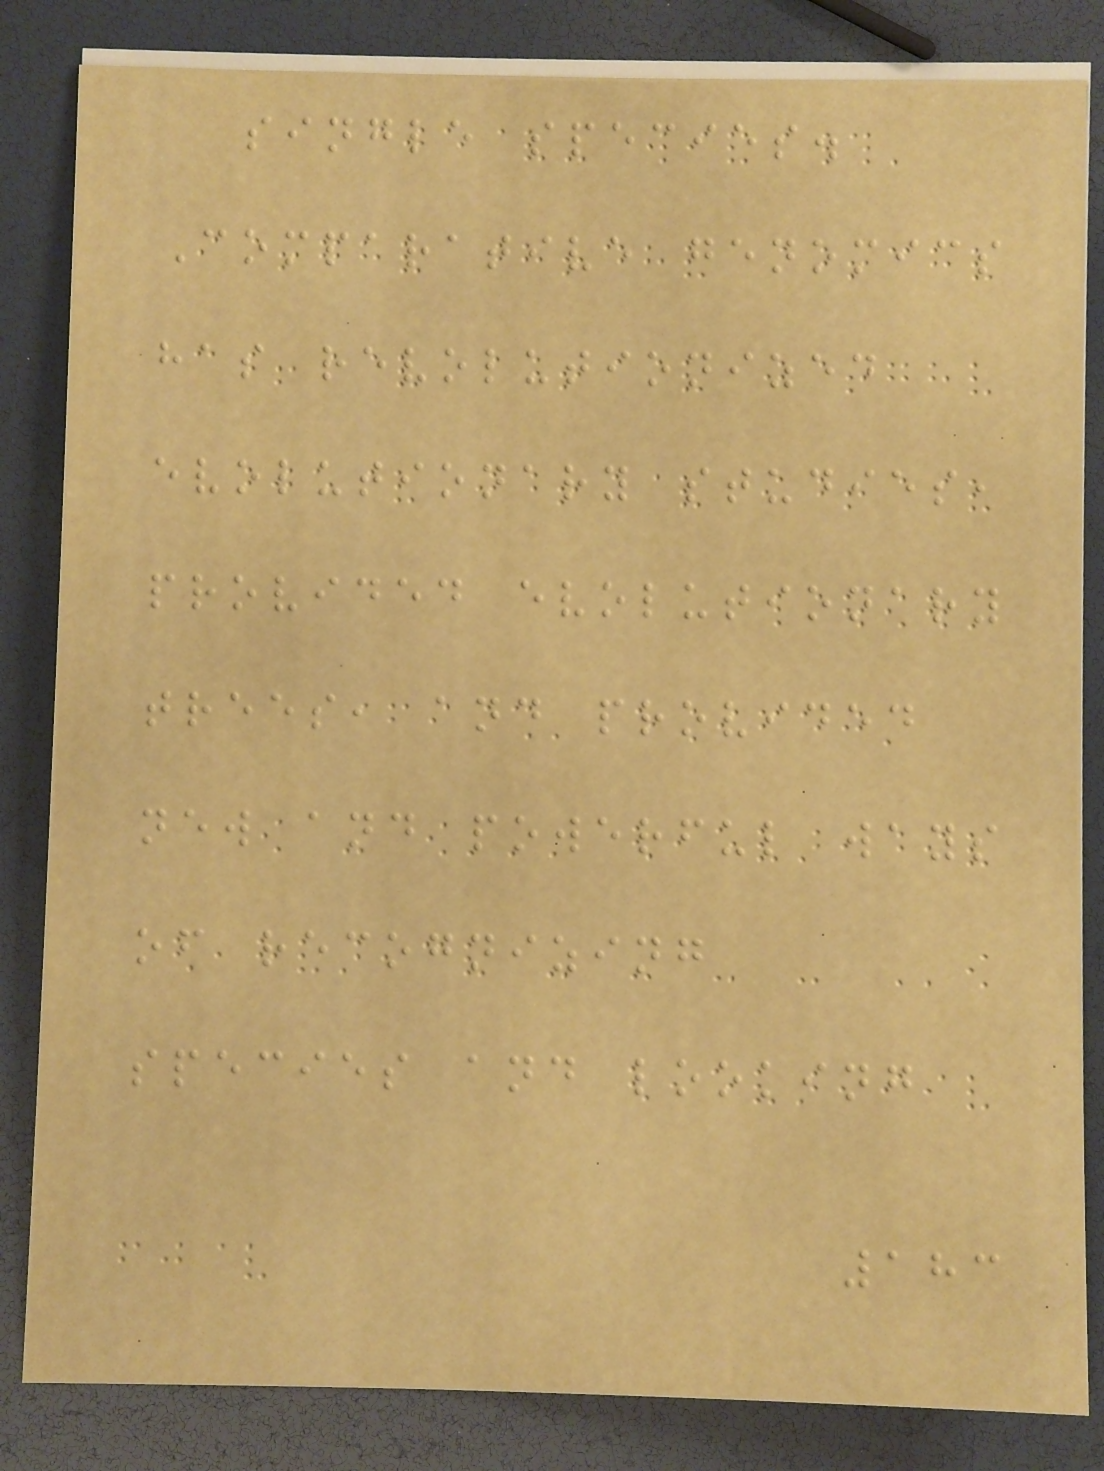single species.
Comparative genomics
has revolutionized
evolutionary studies,
provided evolutionary
trees, and provided
new and powerful ways
of recognizing
species and looking
183
